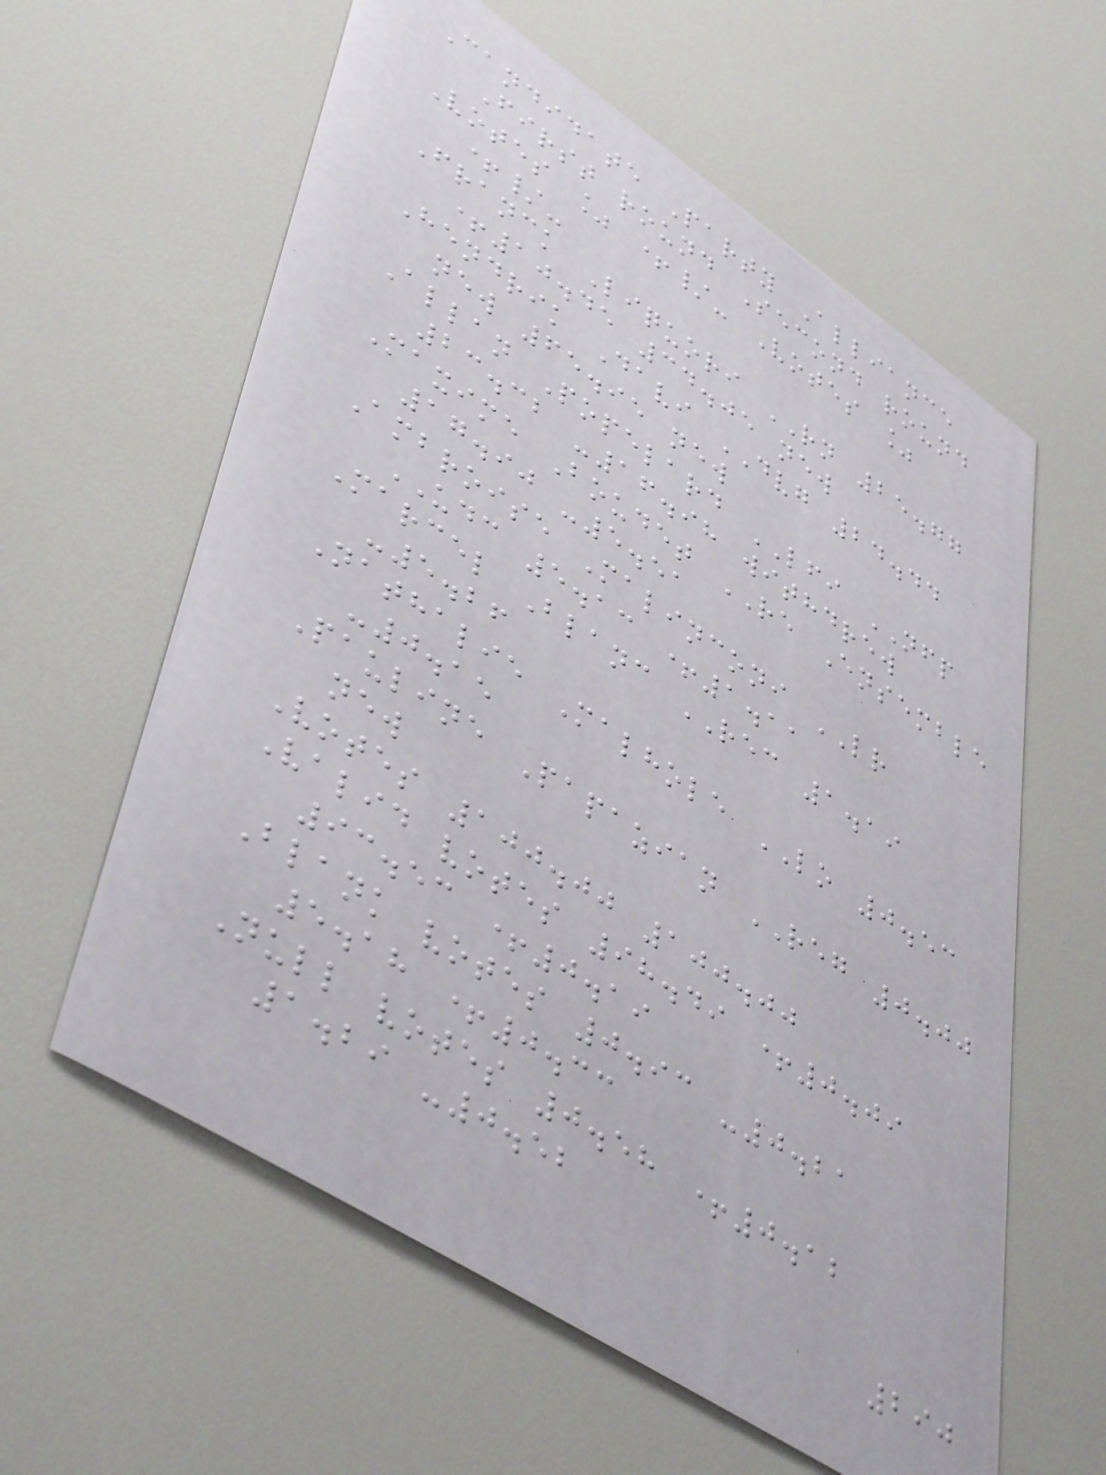Candidate Party Alliance
First round Second round
Votes % +/- Votes %
+/-
Franck Liquori RN 25.77
+10.45 34.05 new
Hendrik Davi DVG 24.44
new 65.95 new
Allan Popelard LFI NFP
23.32 -16.98 withdrew
Maxime Boudet RE Ensemble
17.90 -5.51
Ambroise Malinconi LR
UDC 5.13 +1.11
Marcel Blanc REC 1.19
-5.26
Nathalie Malhole LO 0.53
-0.15
Pauline Papazian REG 0.00
new
Votes 100.00 100.00
Valid votes 98.49 +0.09
93.53 +0.19
Blank votes 0.93 -0.21
5.18 +0.33
Null votes 0.58 +0.12
1.29 -0.52
290
